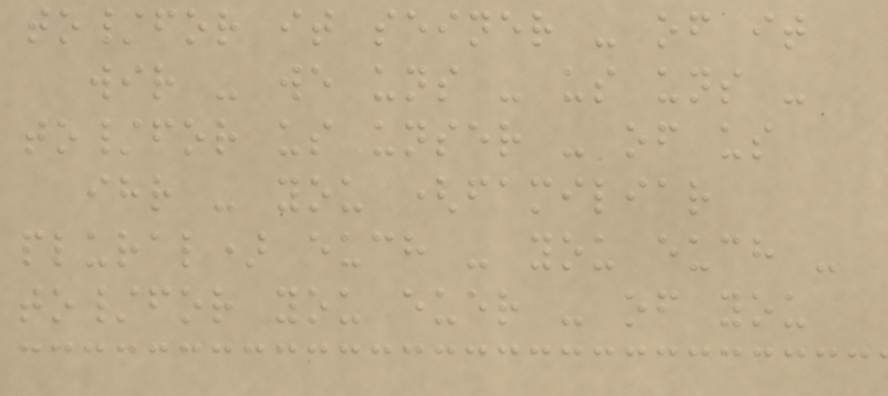to/for it seiner - of it
wir - we uns - us uns -
to/for us unser - of us
ihr - you (familiar
plural) euch - you euch -
to/for you euer - of you
